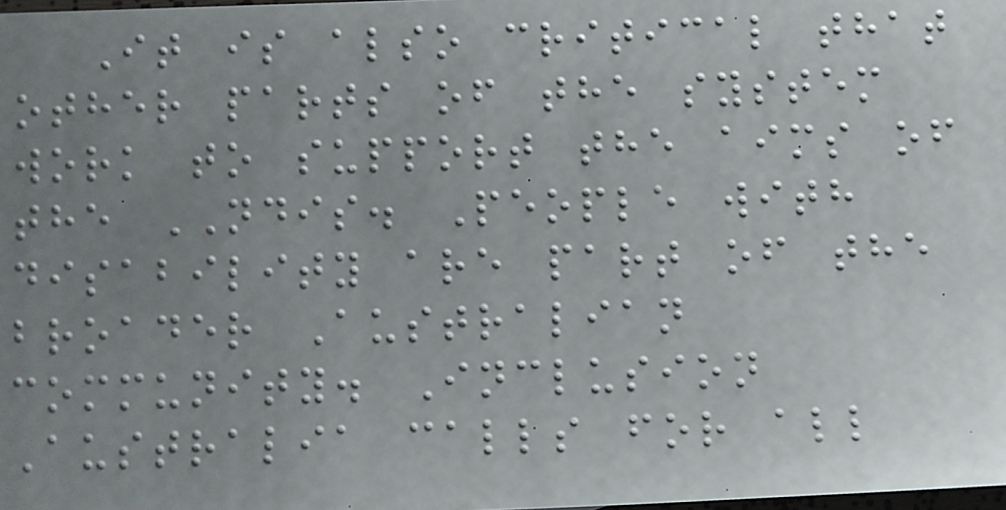It is also critical that
other parts of the system
work to support the aims of
the NDIS. People with
disability are part of the
broader Australian
community. Inclusion
Australia calls for all
